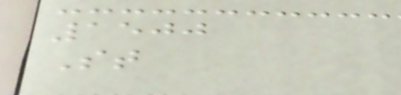1500
St
